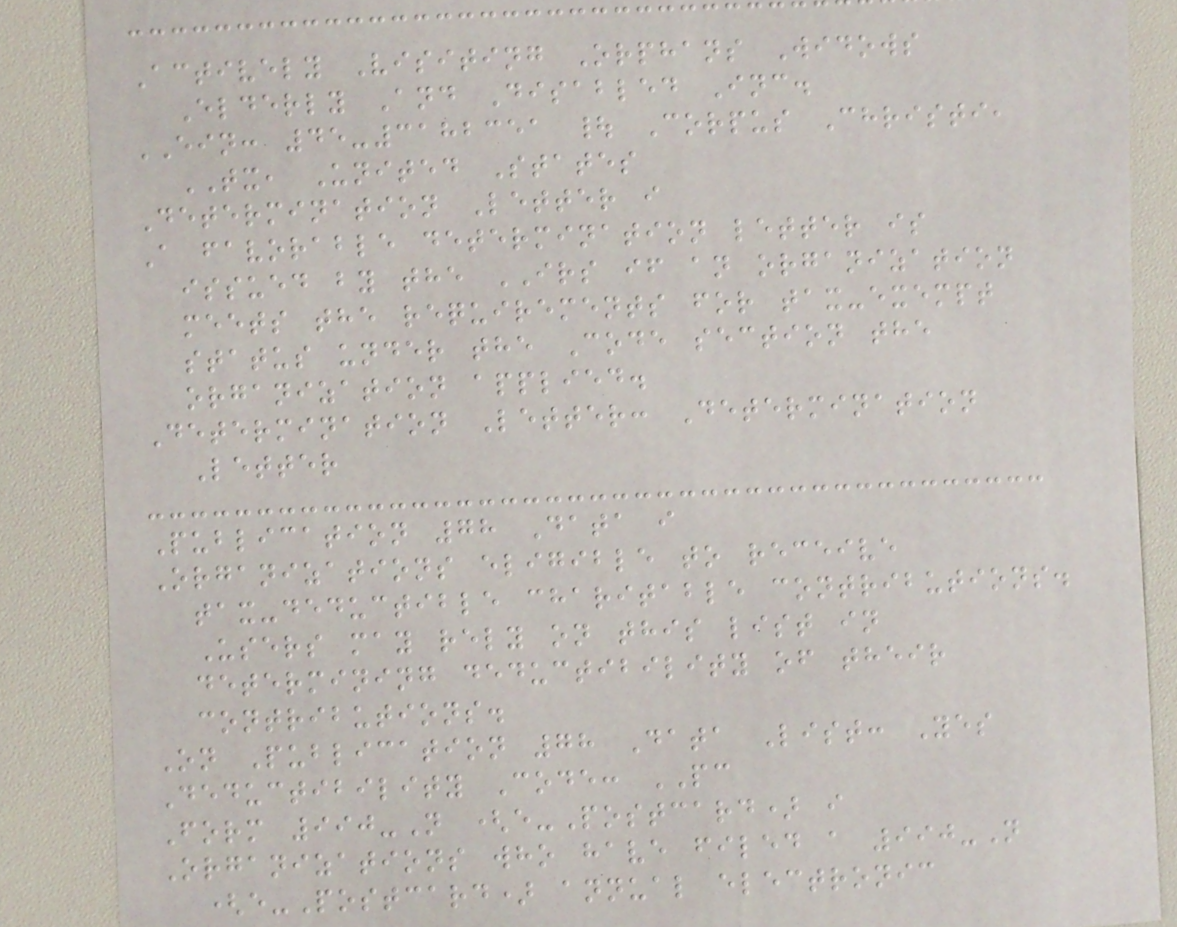Actively Visiting Orphans Widows
Elderly And Disabled Inc.
EIN: 45-3182351 | Corpus Christi,
TX, United States
Determination Letter i
A favorable determination letter is
issued by the IRS if an organization
meets the requirements for tax-exempt
status under the Code section the
organization applied.
Determination Letter: Determination
Letter
Publication 78 Data i
Organizations eligible to receive
tax-deductible charitable contributions.
Users may rely on this list in
determining deductibility of their
contributions.
On Publication 78 Data List: Yes
Deductibility Code: PC
Form 990-N (e-Postcard) i
Organizations who have filed a 990-N
(e-Postcard) annual electronic
